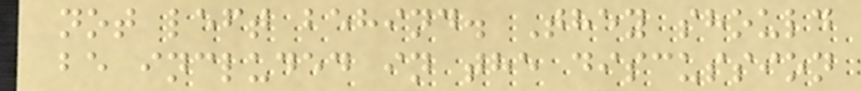not left behind. They should
be included in the discussion
